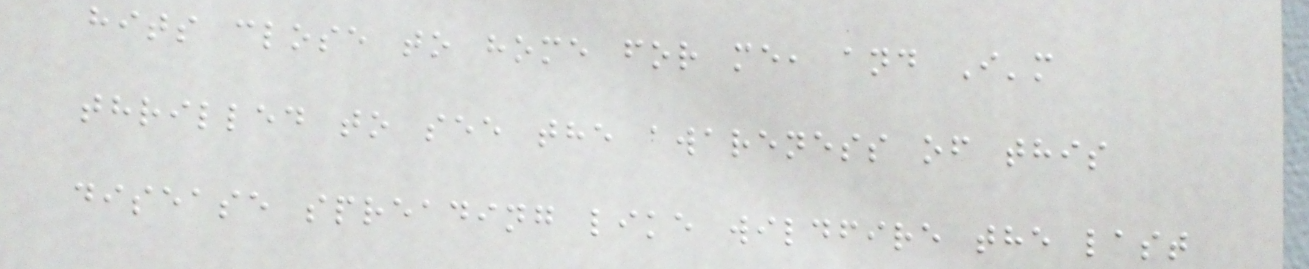hits close to home for me, and I'm
thrilled to see the awareness of this
disease spreading like wildfire the last
